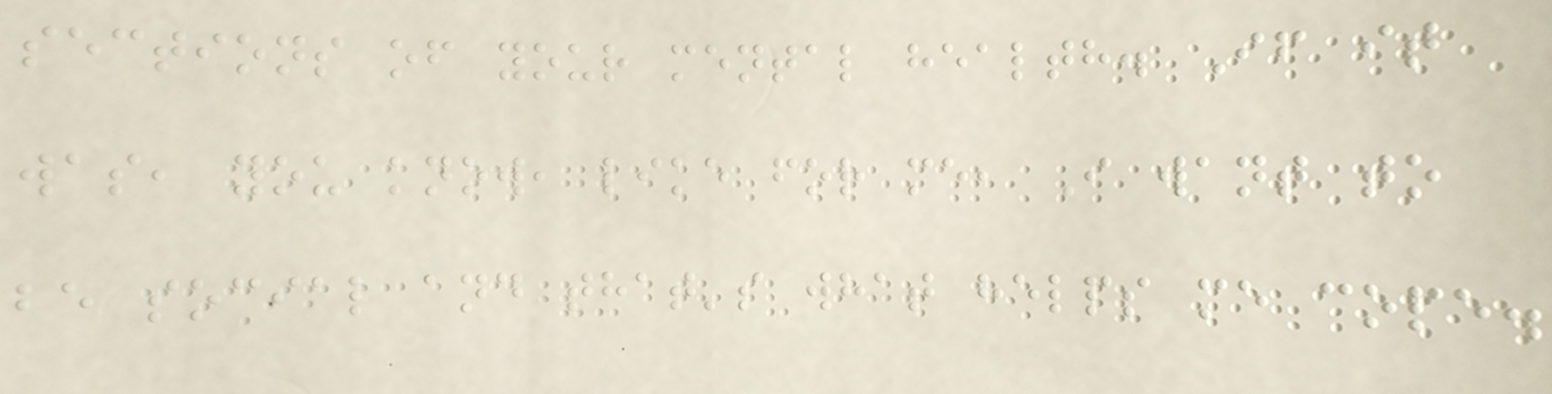sections of your mental health. If it
was, you know, like for me, I want to
be social and that's what helps me cope.
